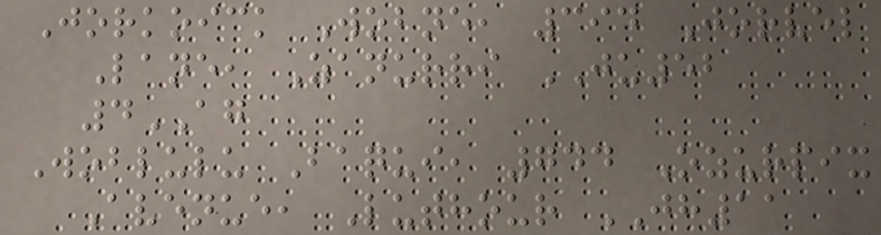Jorkoick Wobne, 394 Jorvel
Lane, Zanurri JU52
4AG
Woblulu Baqui, 744 Ozurpix
Avenue, Luthour JH11
